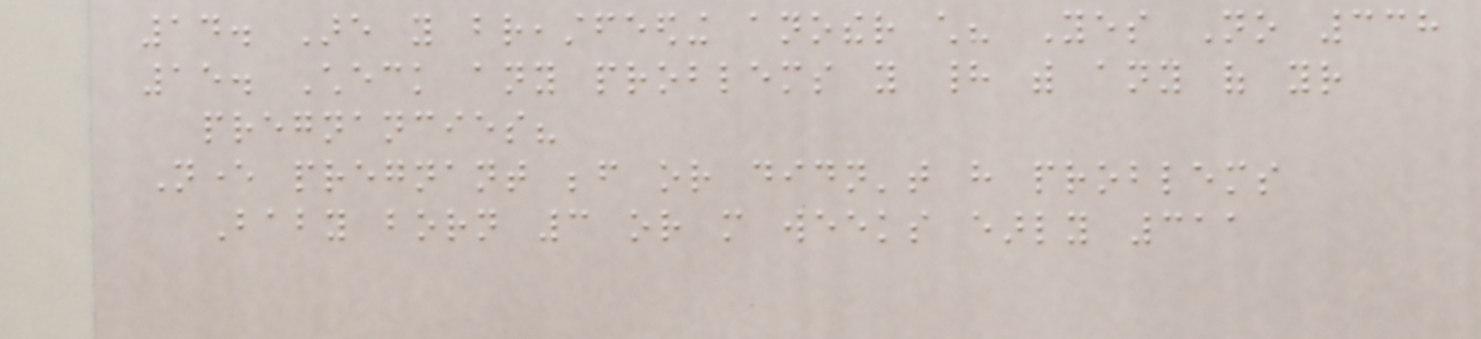14. Are you breastfeeding another child? Yes No 338
15. Check any problems you had with any of your
pregnancies?
Never pregnant before or didn't have problems
Baby born 3 or more weeks early 311
